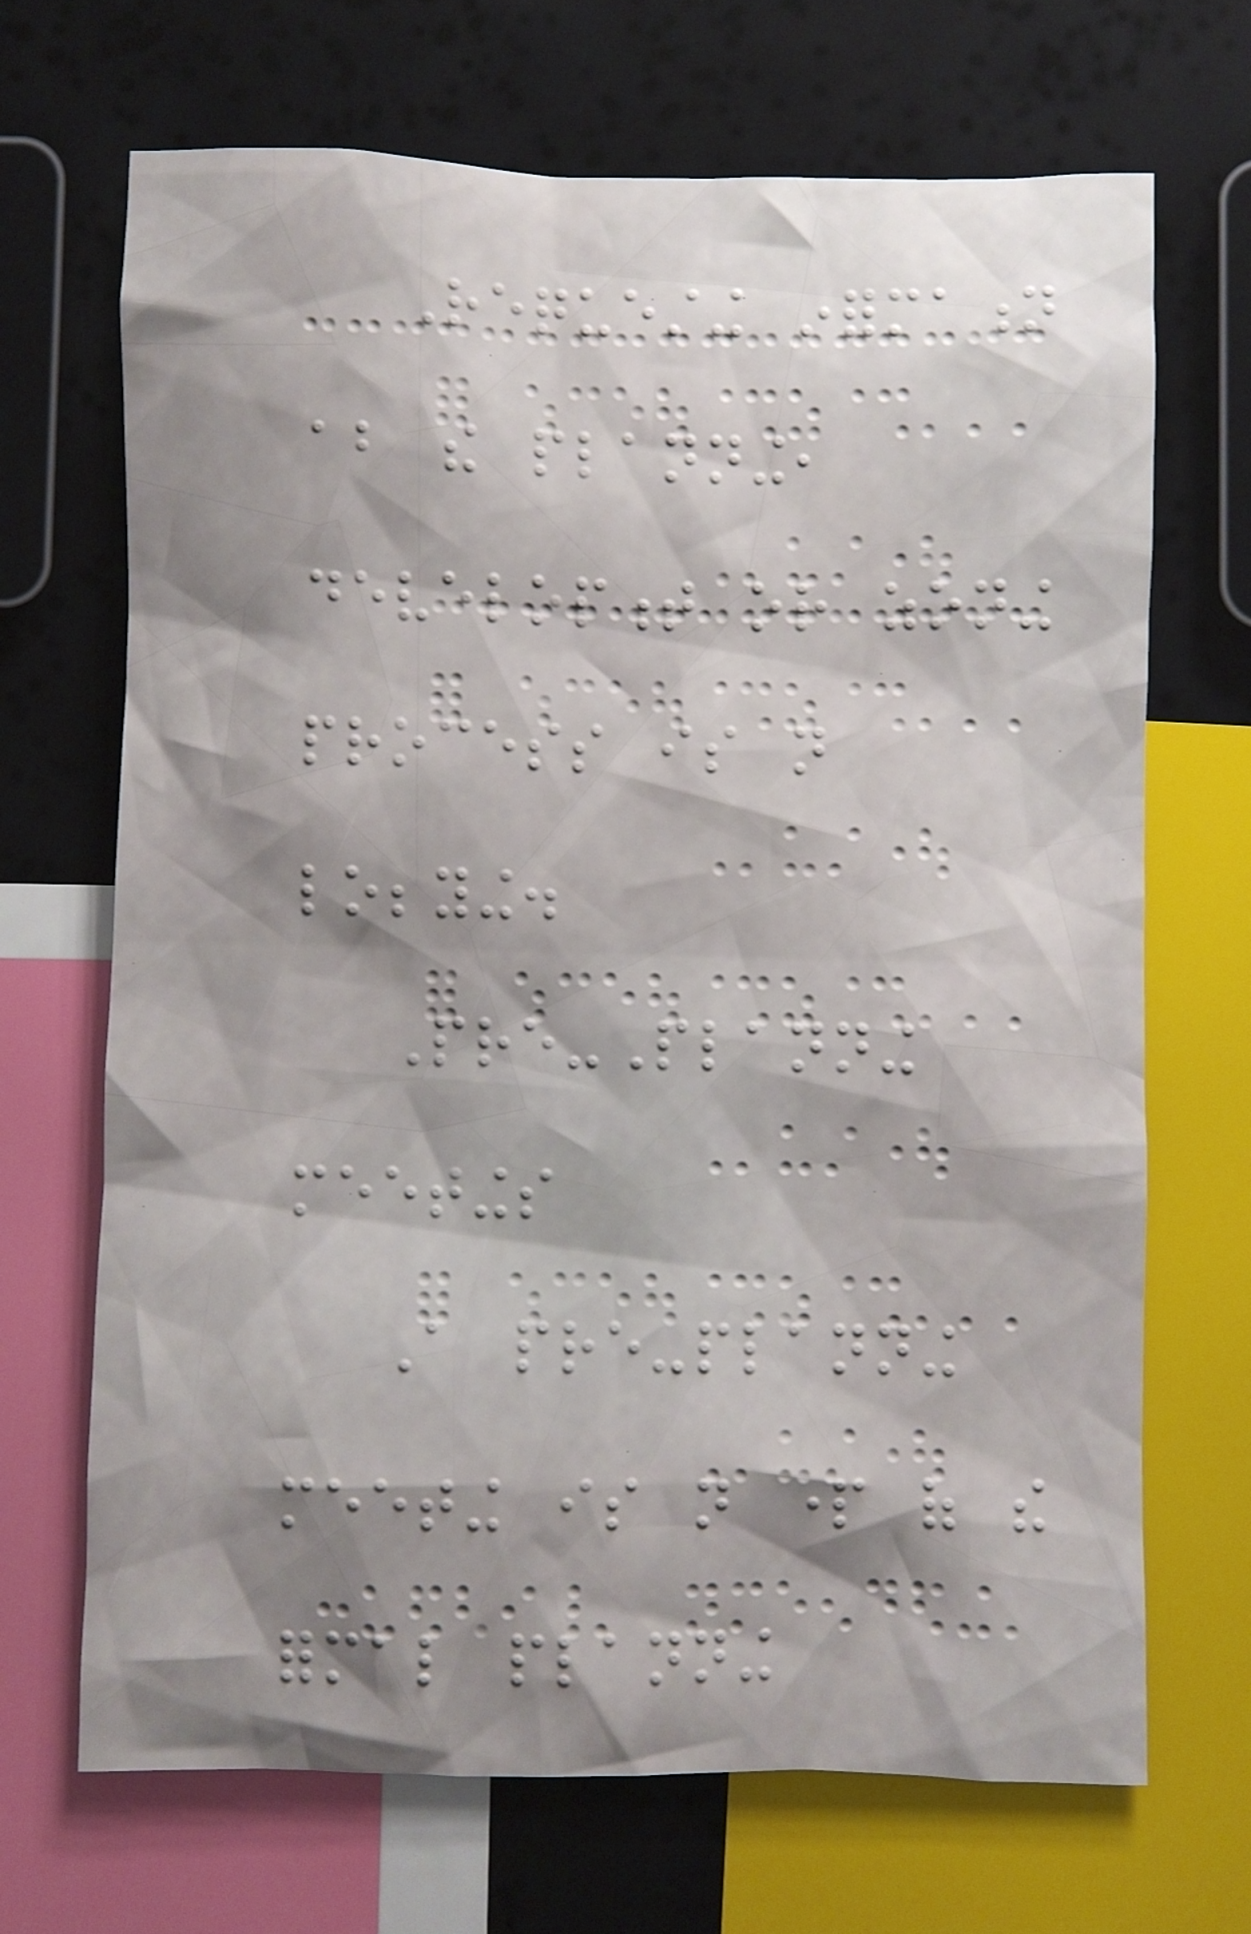Requesting information
about the planning,
development or zoning
process is not
lobbying.
Pre-Planning
meetings
A pre-planning
meeting is not part of the
formal planning
